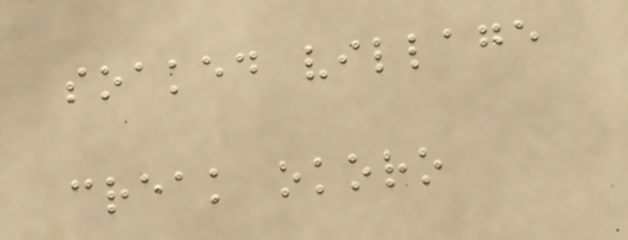soaked village
creak okoro
